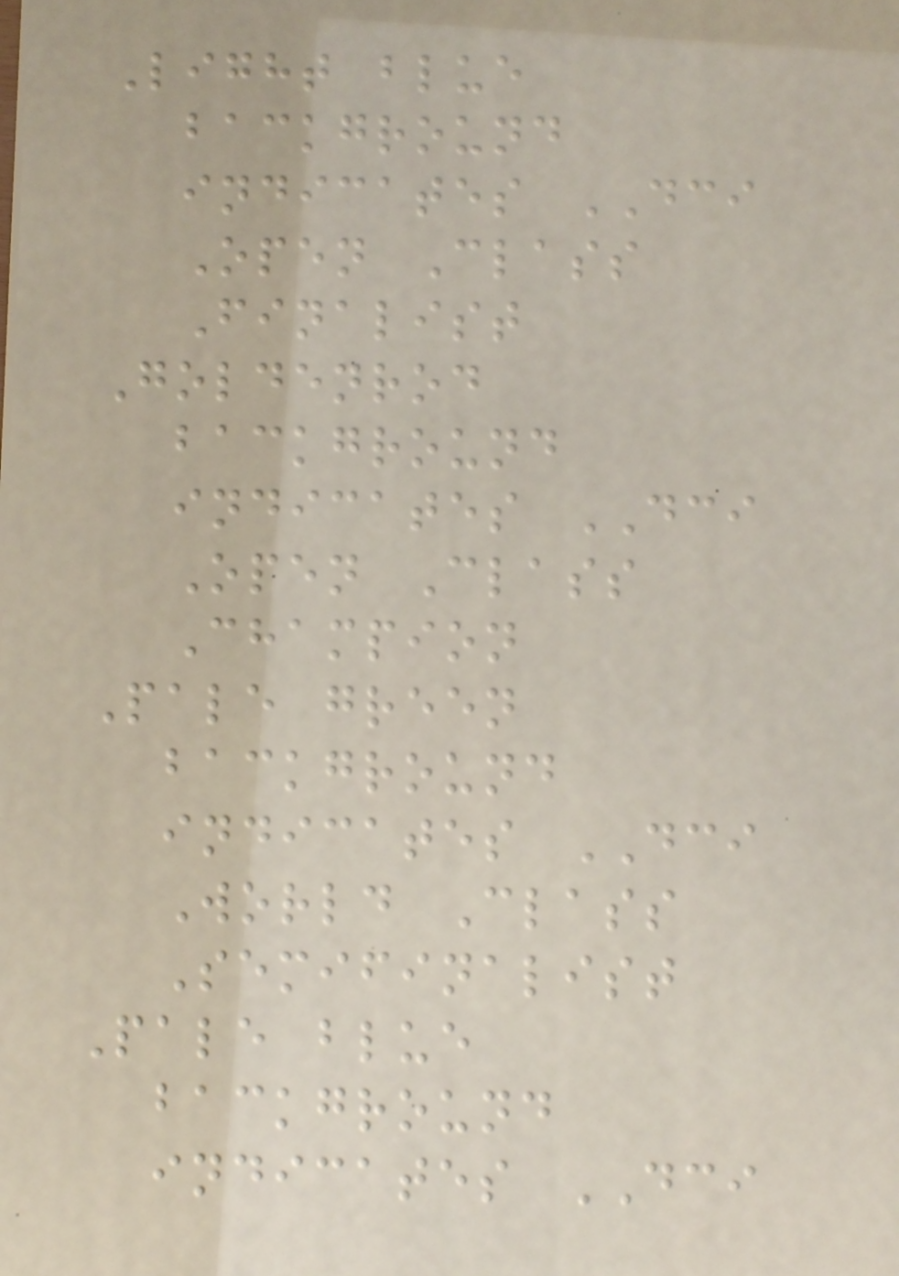Light blue
background
indicates DCI
Open Class
Finalist
Goldenrod
background
indicates DCI
Open Class
Champion
Pale green
background
indicates DCI
World Class
Semifinalist
Pale blue
background
indicates DCI
